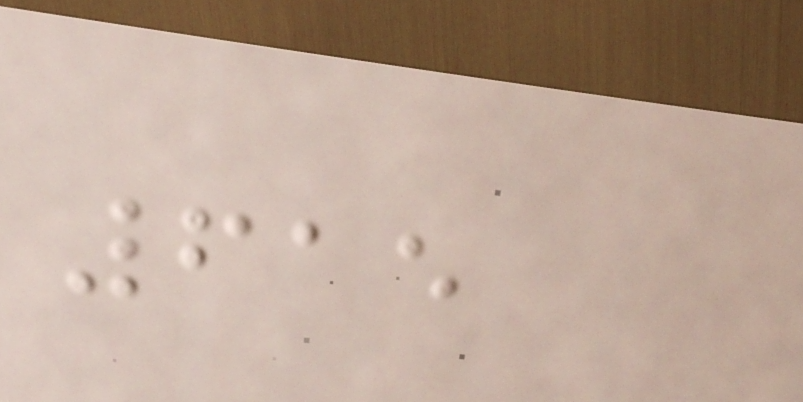615
